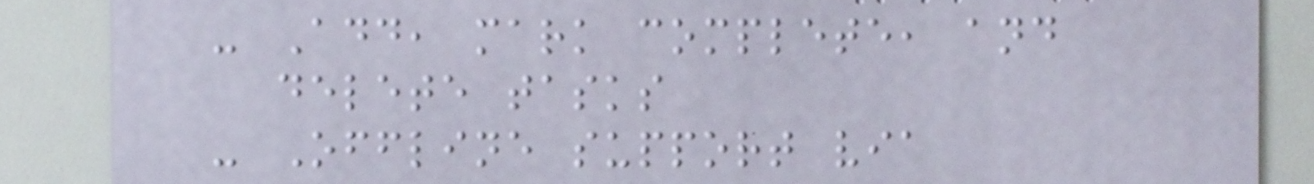- Add, mark complete, and
delete tasks
- Offline support via
